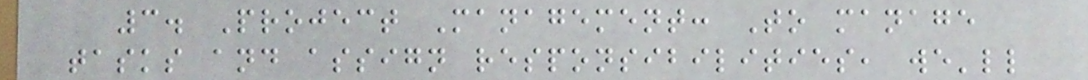3. Project Management: To manage
tasks and assign responsibilities, we'll
